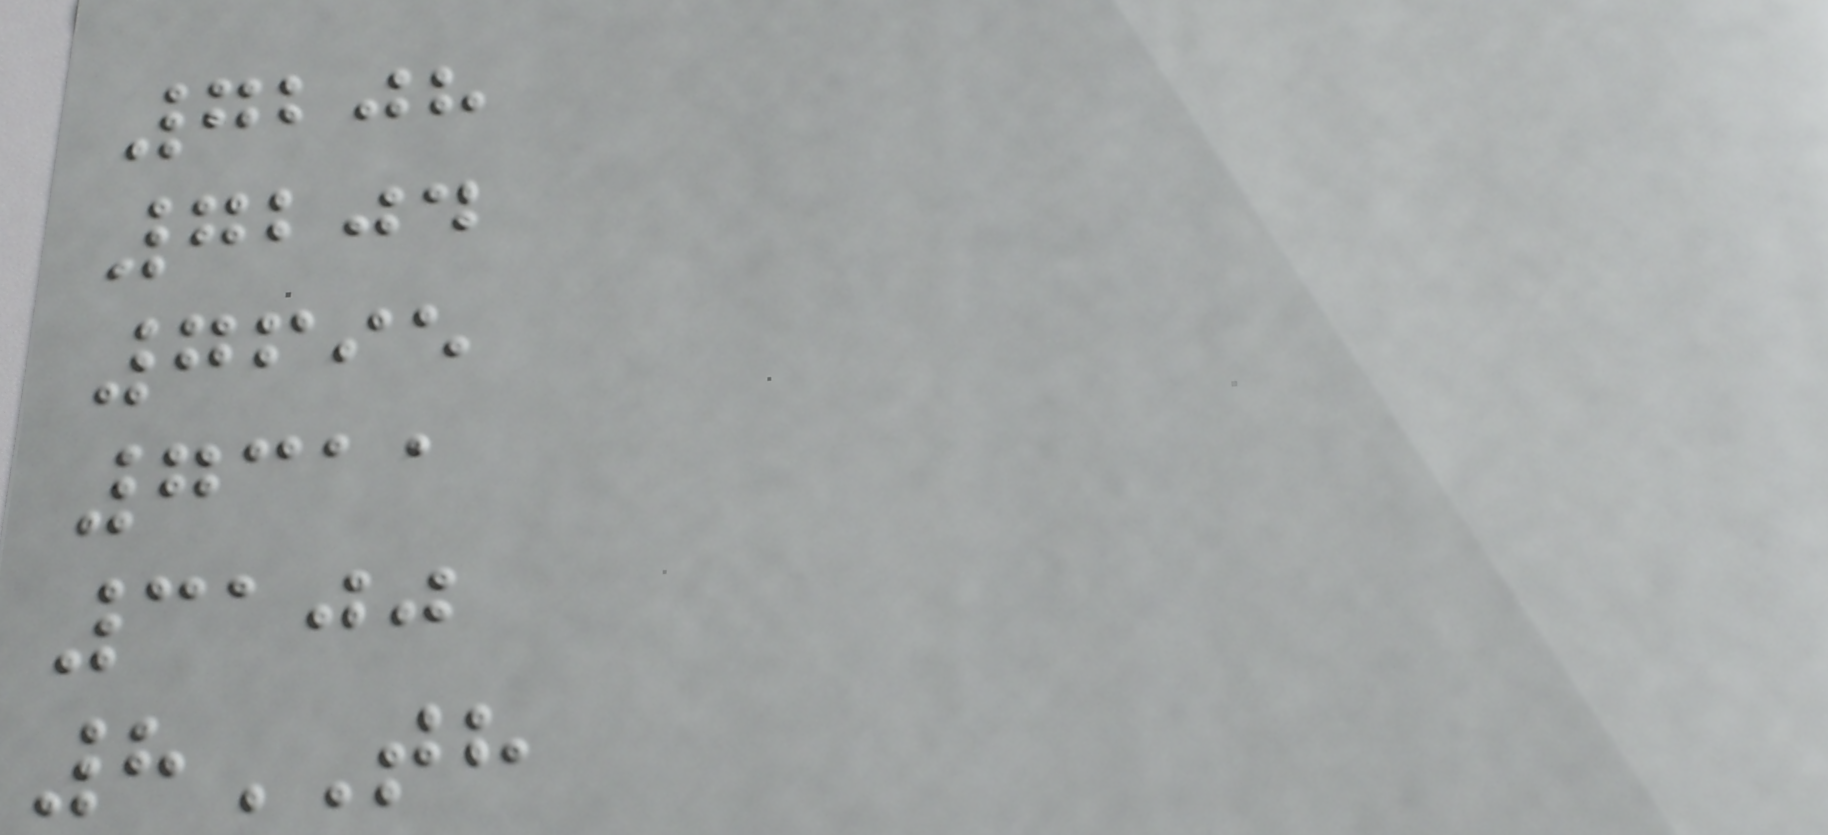7208
7204
7695
7311
3100
8TH
